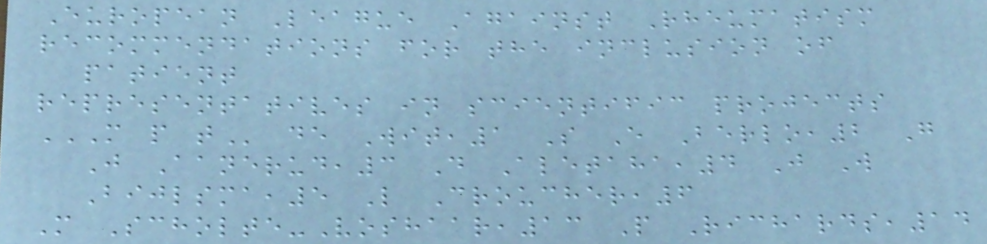European League Against Rheumatism
recommendations for the inclusion of
patient
representatives in scientific projects
M P T de Wit,1 S E Berlo,2 G
J Aanerud,3 D Aletaha,4 J W
Bijlsma,5 L Croucher,6
M Scholte-Voshaar,13 P Richards,14
